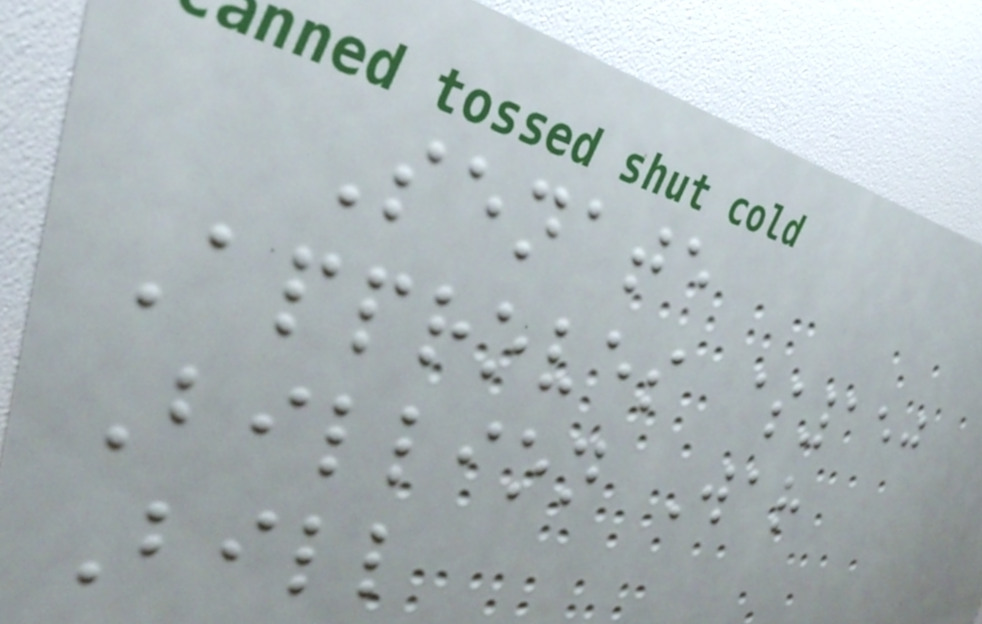Senate
Approves $150
Billion War
Bill
